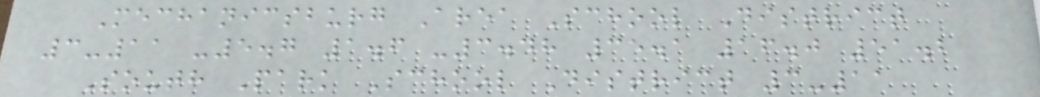Mechanicsburg Area School District
3-11 -5.7 1.6 -3.48 35.1 16.0 51.2
South Park School District 3-11
